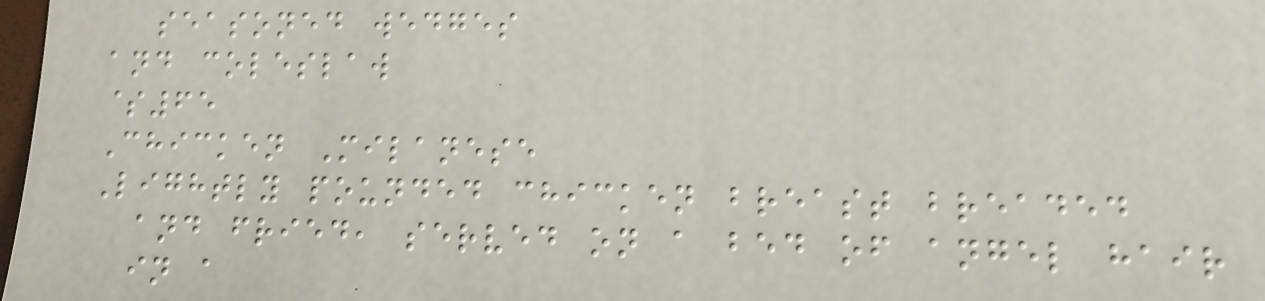seasoned wedges
and coleslaw
$65
Chicken Milanese
Lightly pounded chicken breast breaded
and fried, served on a bed of angel hair
in a
